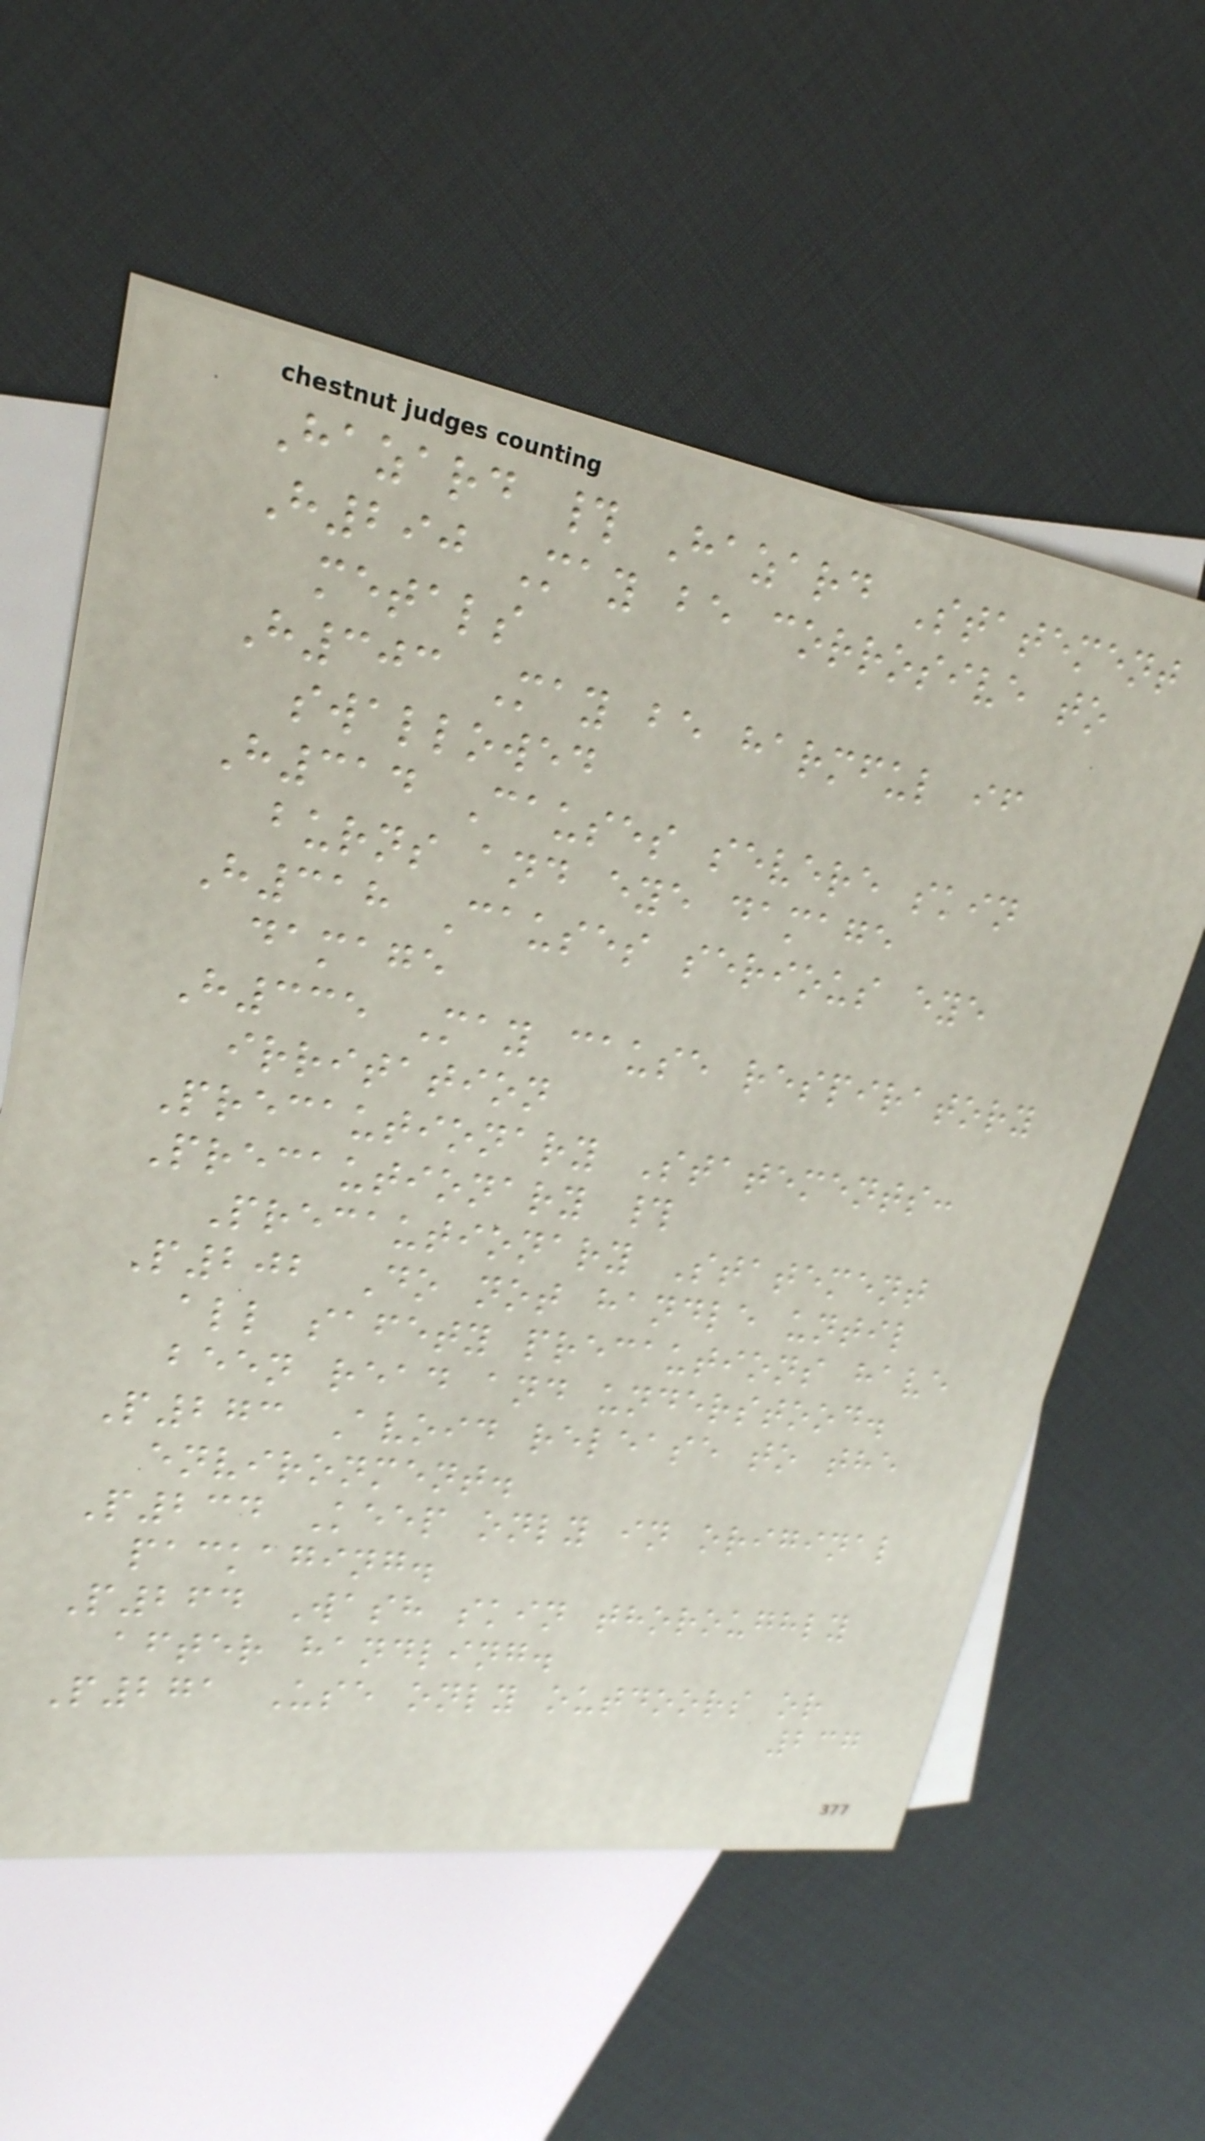Hazard # Hazard Statement
H290 May be corrosive to
metals
H303 May be harmful if
swallowed
H314 Causes severe skin
burns and eye damage
H318 Causes serious eye
damage
H335 May cause respiratory
irritation
Precautionary Statements:
Precautionary #
Precautionary Statement
P202 Do not handle until
all safety precautions have
been read and understood.
P273 Avoid release to the
environment.
P234 Keep only in original
packaging.
P264 Wash skin thoroughly
after handling.
P271 Use only outdoors or
237
